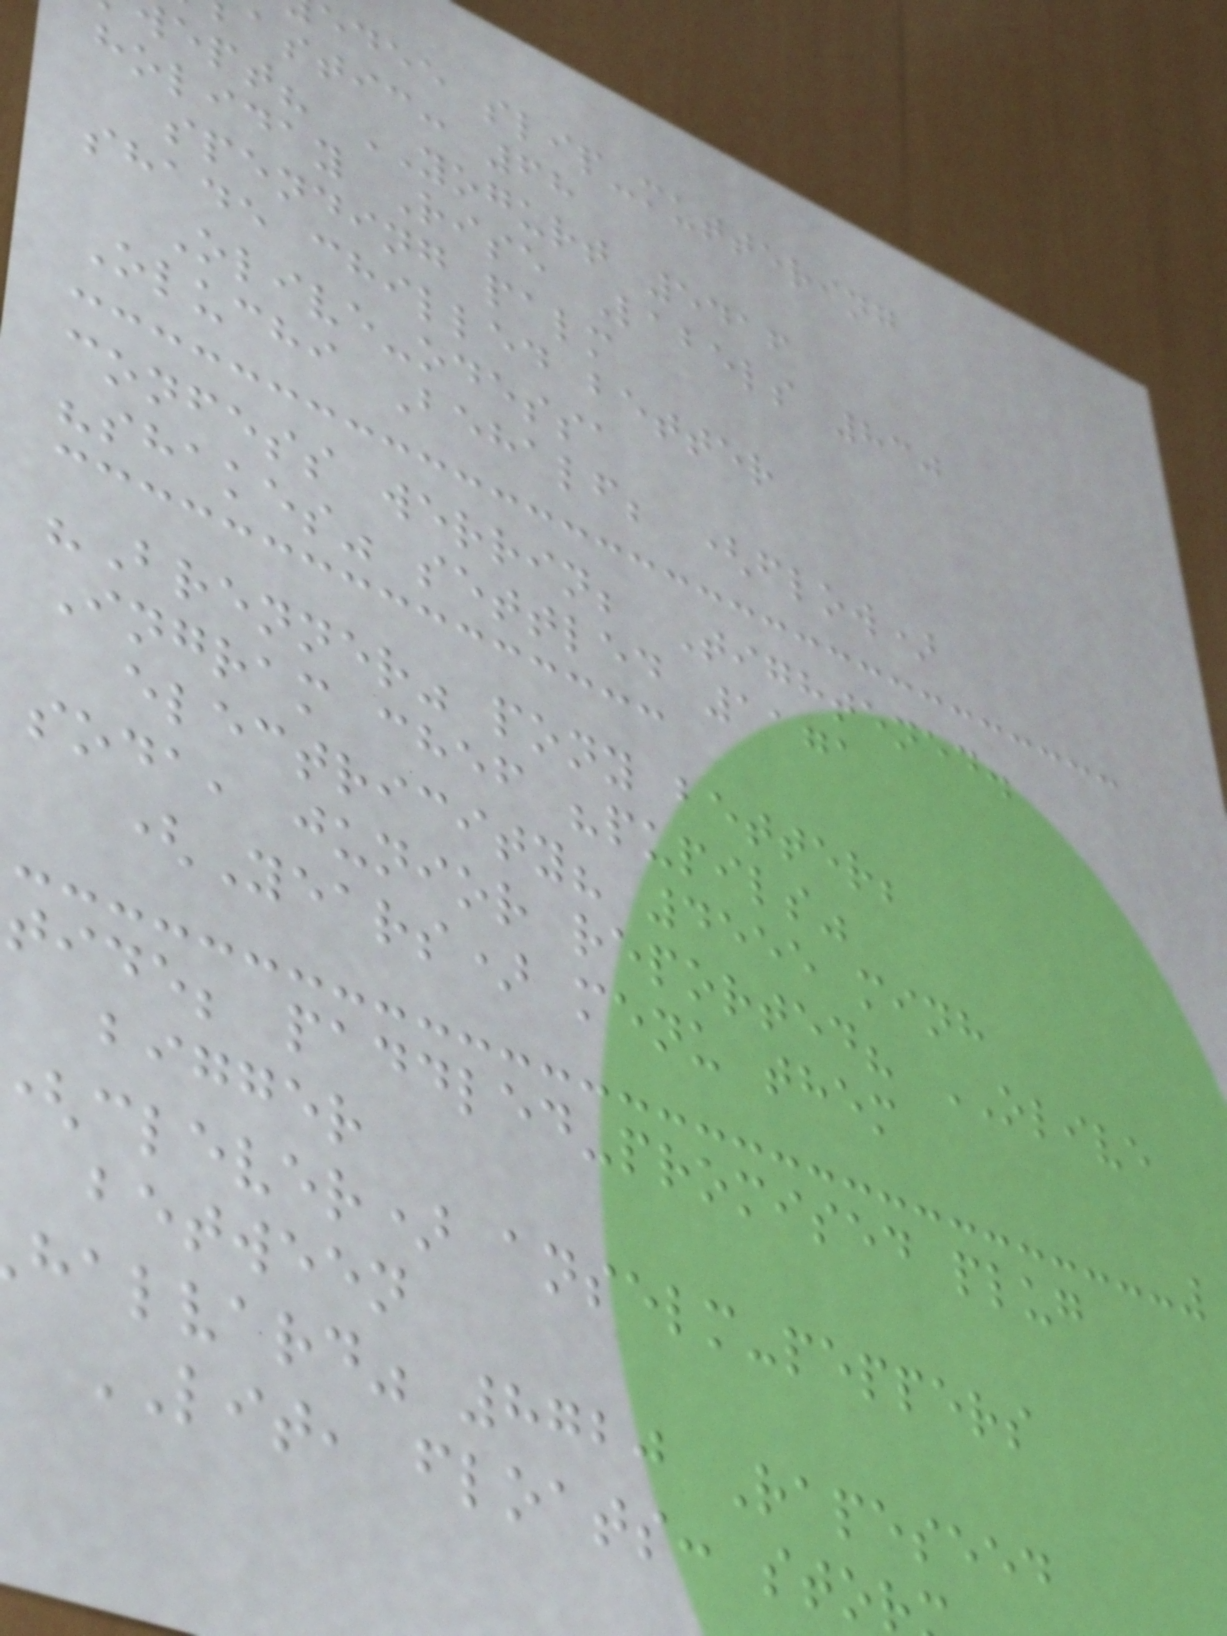edee slip-muttering
astic: 68
ept? YOGURT 5416
holiday Rise Labels 830
spending palm
shade chilled better
Olive-odessa
Oluchi Behalf; (flow)
confess werrin; Tightened.
"shakes" settled 1171
"Brenner" pony better;
Ingram chef "pupils"
electricity? 4555 minh
soda, junior reported? OLIVE
(Years) menu them
tide; paddled-promised plug
bigger
clever) anselm-peppers
between
halvard" 8720 Rapeseed
LIT, floats: sto
